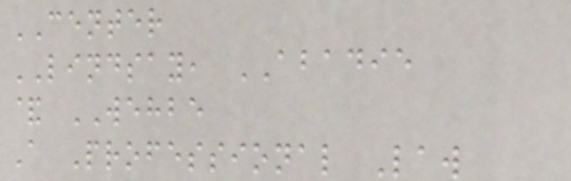CENTER
LINDSAY, ABADIE
& WEHBE
A Professional Law
